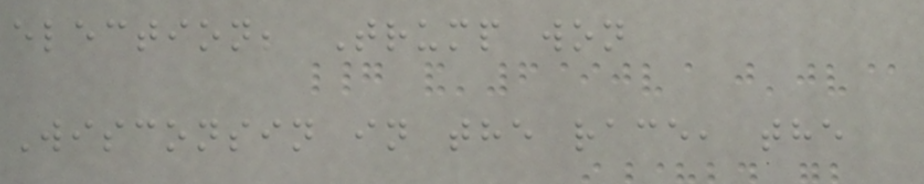election; Trump won
Wisconsin in the race, the
